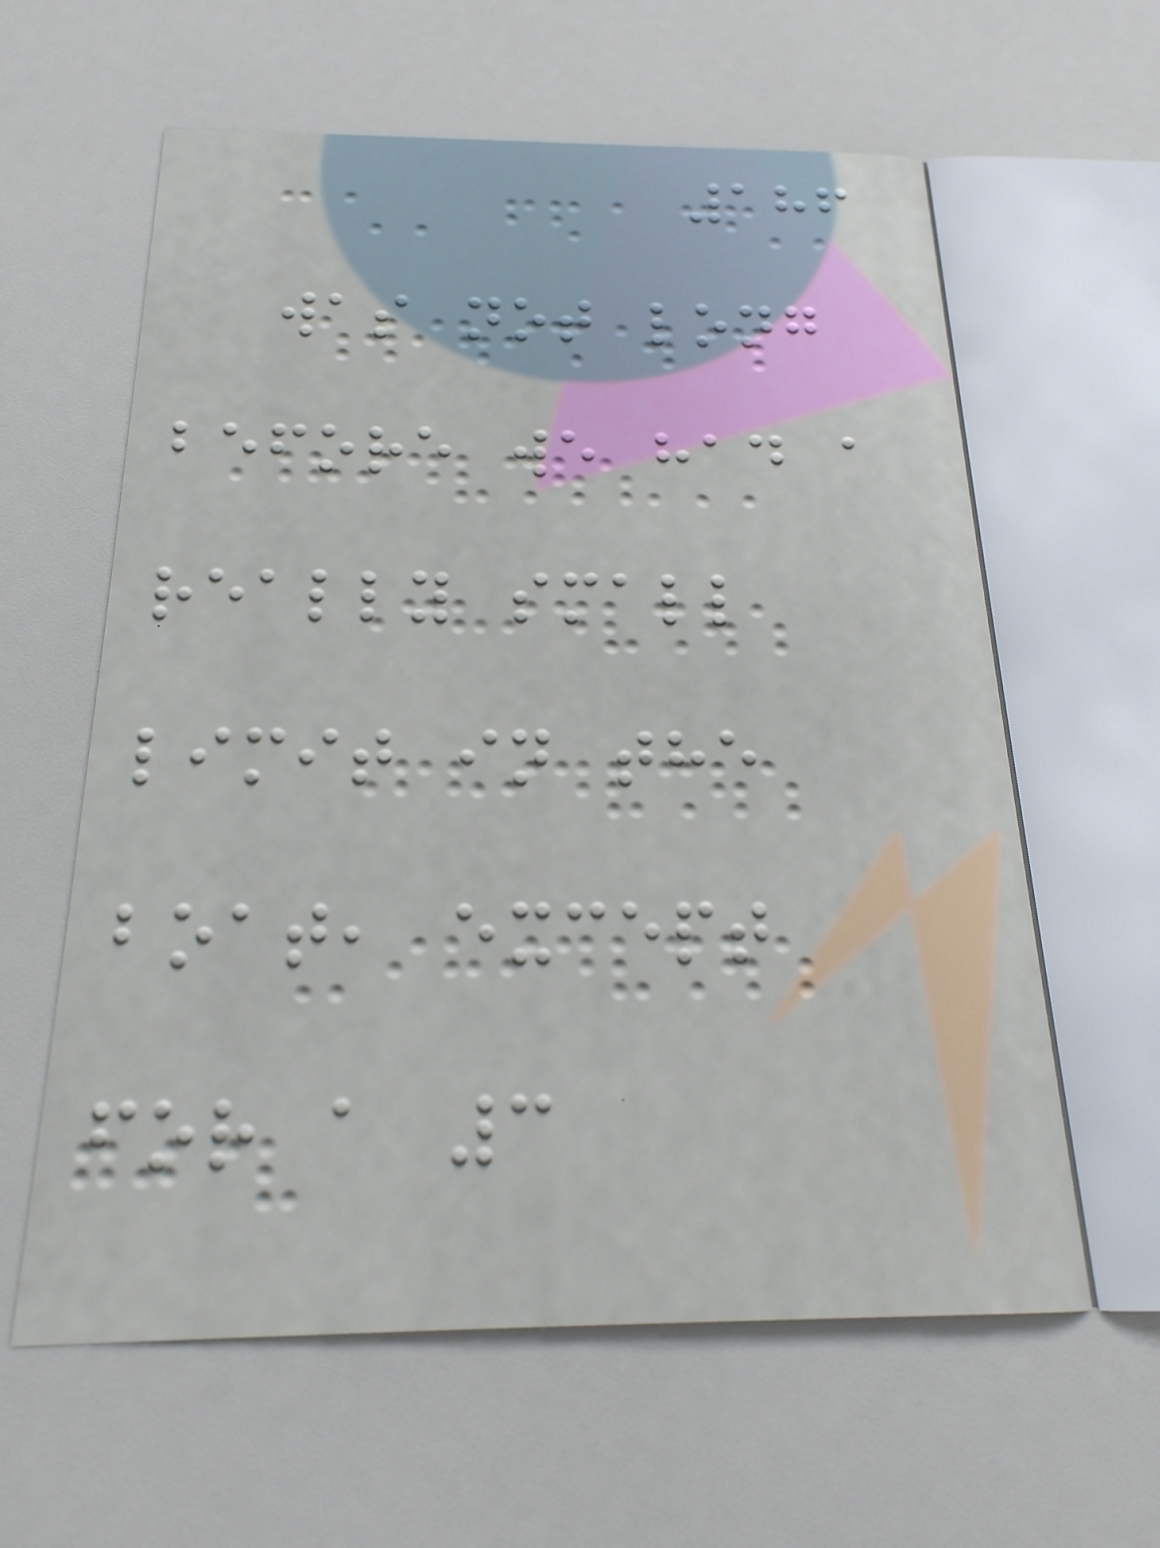186
was not long
before we had a
really small
limit in the
boat, except
for a 3
